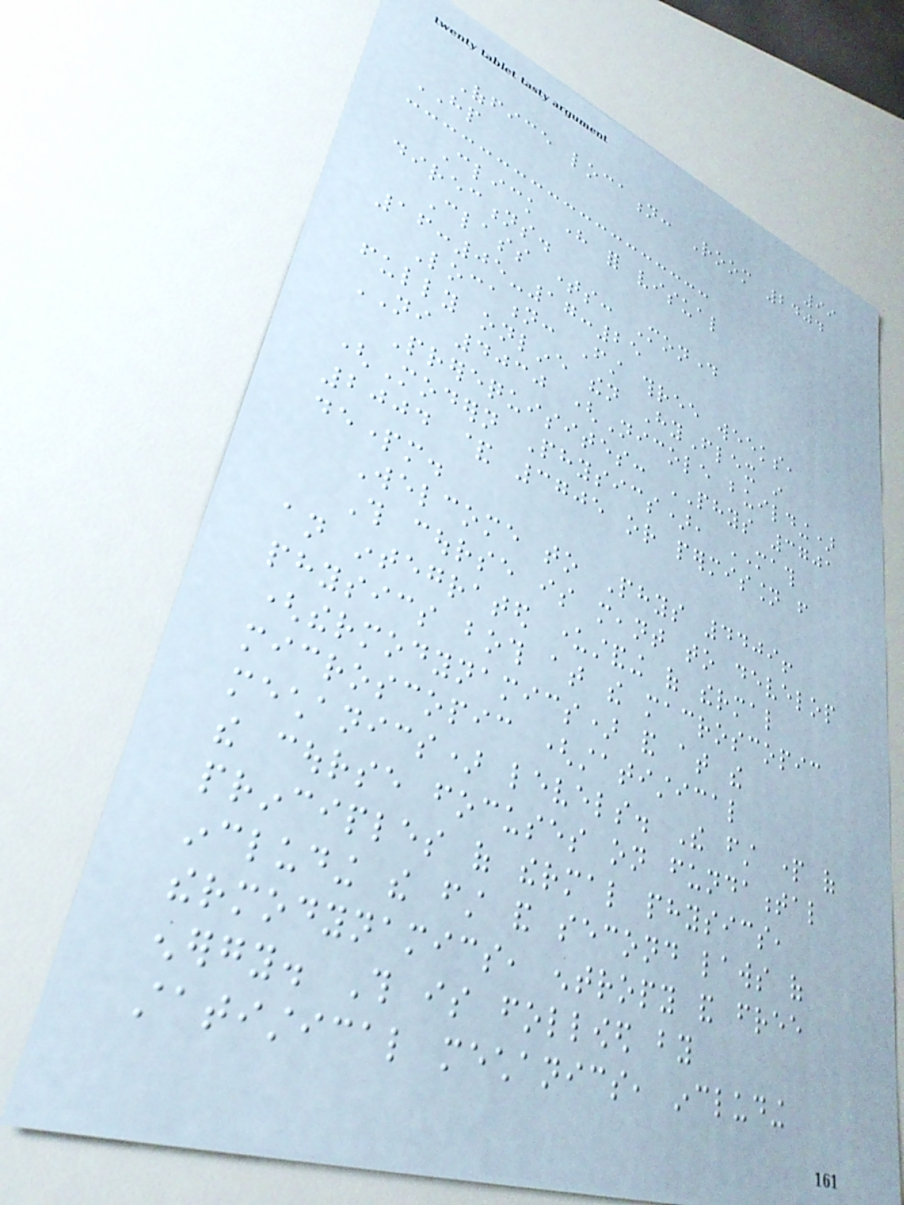99
Office location: Room 2404
HP
Click here for visual
directions.
Class times: Monday
16:05-17:25
Location: First three weeks,
fully online then HyFlex in
NI 4030 (Nicole building)
Prerequisites: PHYS 3701
(Modern Physics), MATH
2004 & 3705 or permission from
departm.
Welcome to Phys 4409!
This course is meant to develop
an integrated understanding of thermal
physics both at the macroscopic
(thermodynamics) and at the
microscopic (statistical
mechanics) levels. The first part of
the course focuses on fundamental
principles of thermal physics,
including the first and second laws of
thermodynamics, entropy and free
energy. This is followed by
statistical mechanics, including
